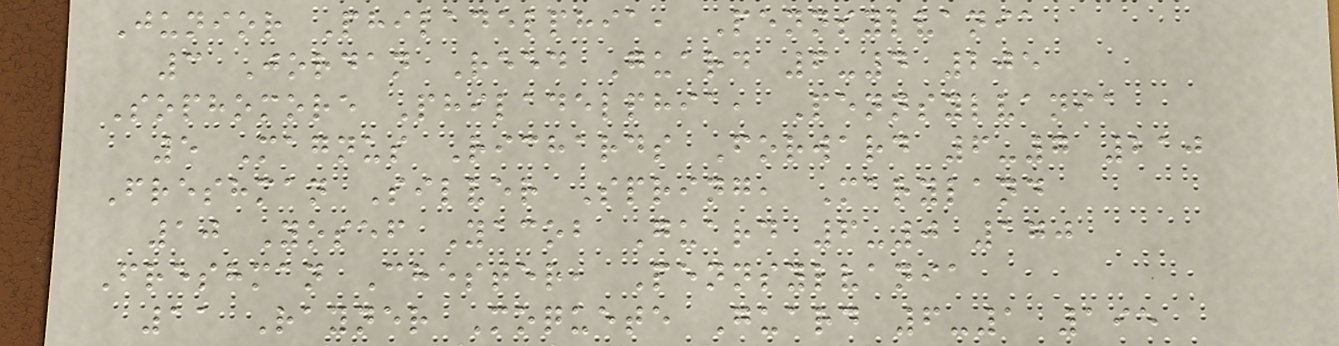Junior Philadelphia, Pennsylvania
3 Jordan Reed Guard 6-4 205
Sophomore Philadelphia, Pennsylvania
5 Magnus Richards Forward 6-7 210
Freshman Silver Spring, Maryland
10 Yosef Yacob Guard 6-0 170
Freshman Chester, Pennsylvania
11 Rayner Moquete Guard 6-1 195
